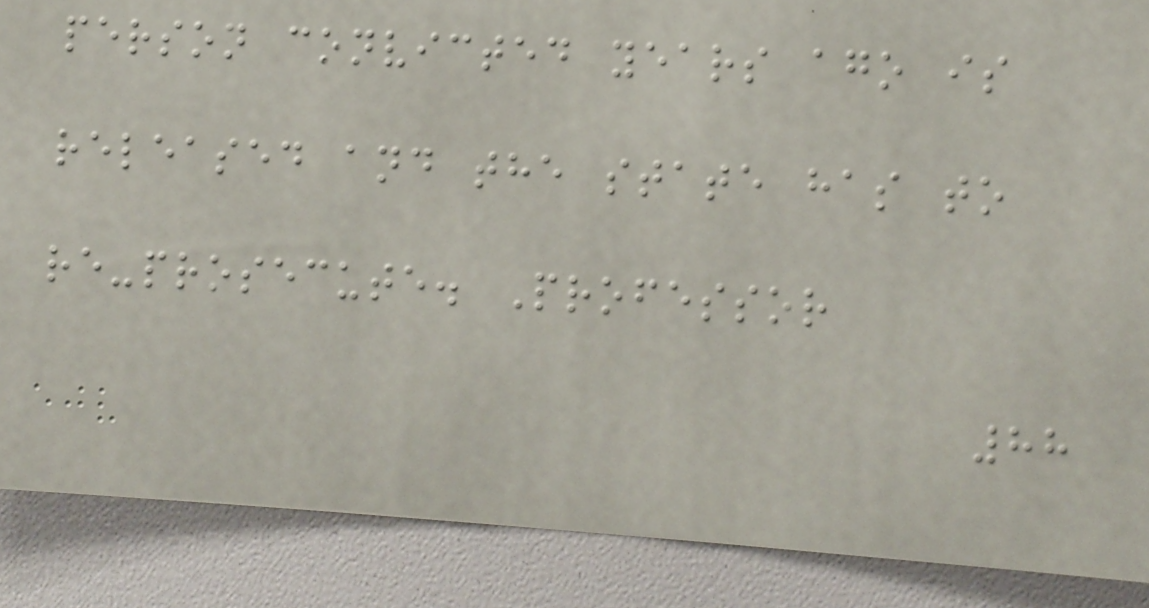person convicted years ago is
released and the state has to
re-prosecute. Professor
88
